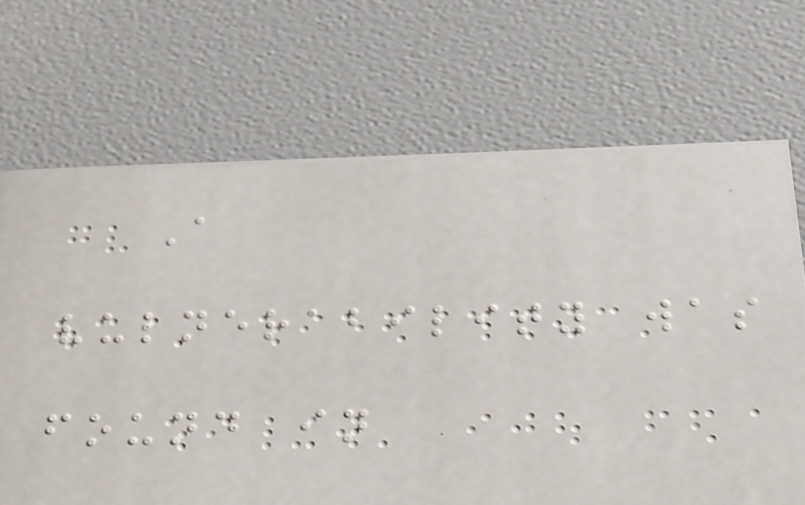A
vulnerability was
found in
